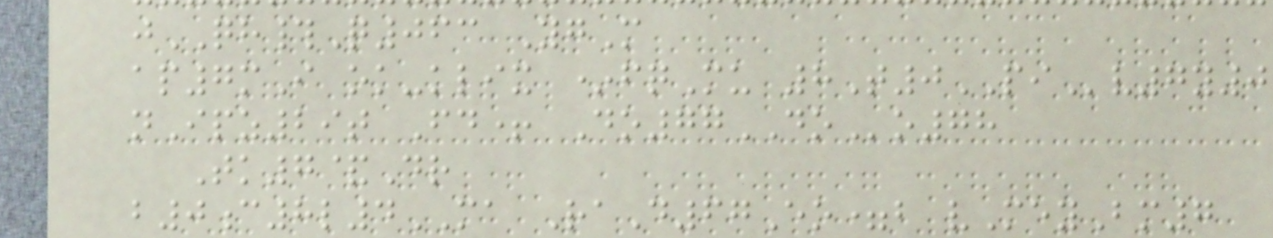jQH#Q063 YgM
ap7mI ok-klix *fqMu 8T0PIv7y0
nIpz29t Fd+ Do77DOo78
Tk7&Dr
b0c8l4MA RaD67Eo=b vMeyBm7
